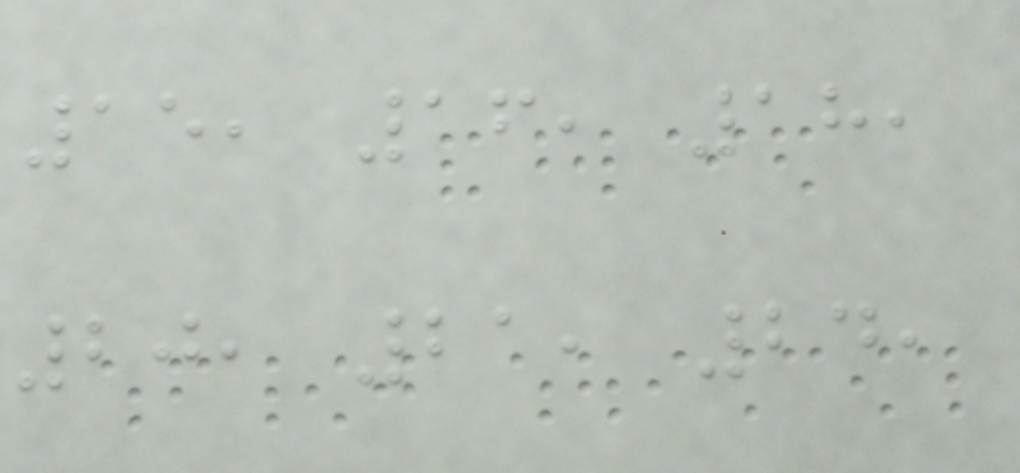15, 16, 18,
20, 21, 24,
